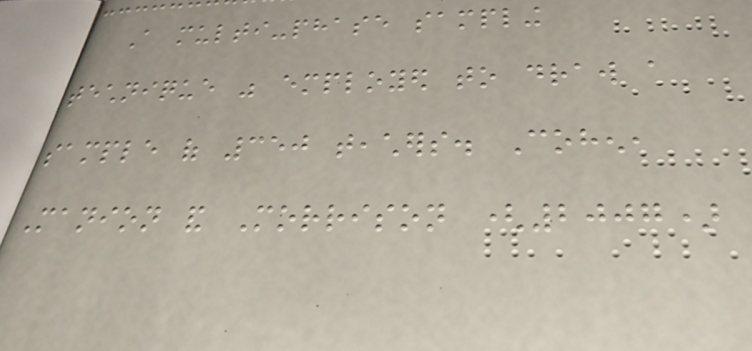A multi-phase sampling
technique was employed to draw a
sample of 350 teachers. Cohen,
Manion and Morrison (2007)
